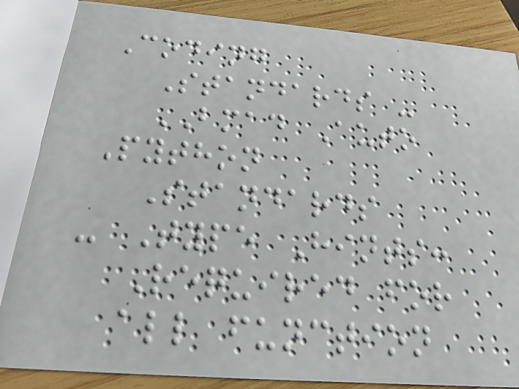Coding
Standards -
BMAD Auto
Python
Standards
- Type Hints:
Required for
all function
